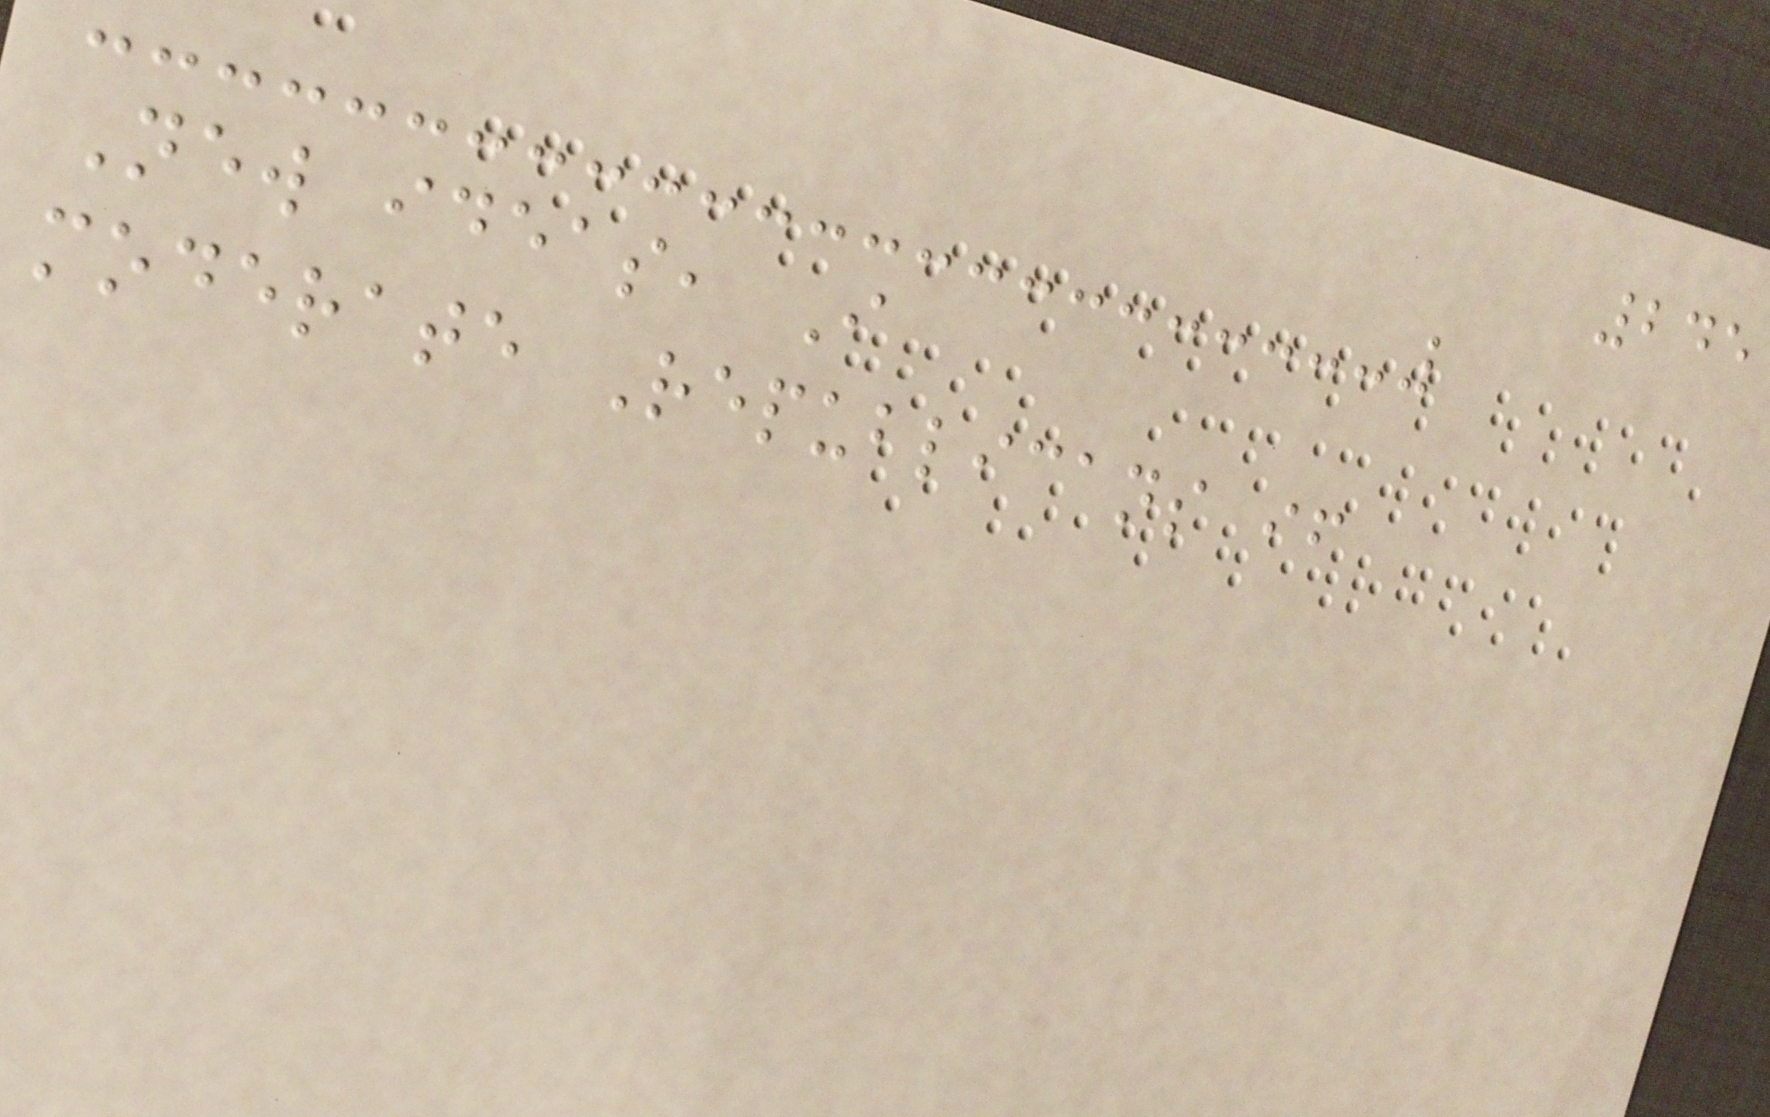245
New ideas, I
moderate Republicans if
